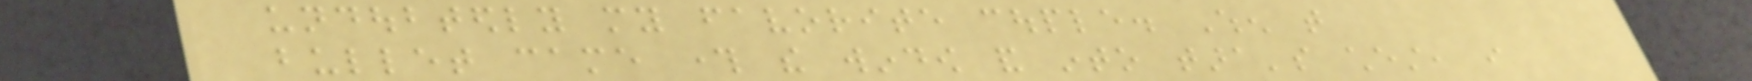undoubtedly my favorite couple. When that
bullet came through the window and into tara's chest, i
